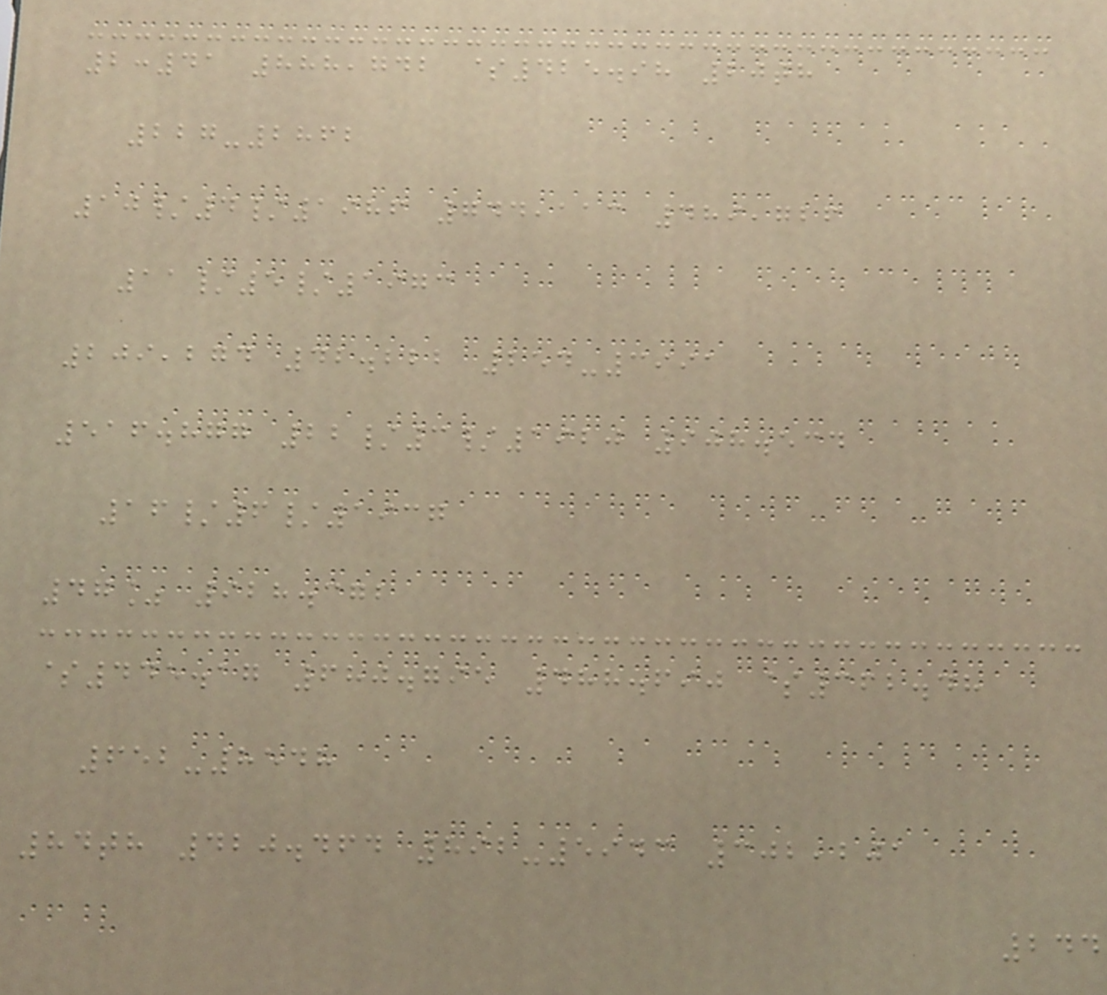2:41 888,742 $425.98 20th
227-2862
10/4/1986 744,113 489,726
11/5/1973
209,274 42.222 254-3991
516.877 22/3/1920 908.534
16/6/1937
47% 928.372
$445.17 680.795 488.690 $362.48
652-8548
84th 420.464 892-5943 302,201
244
